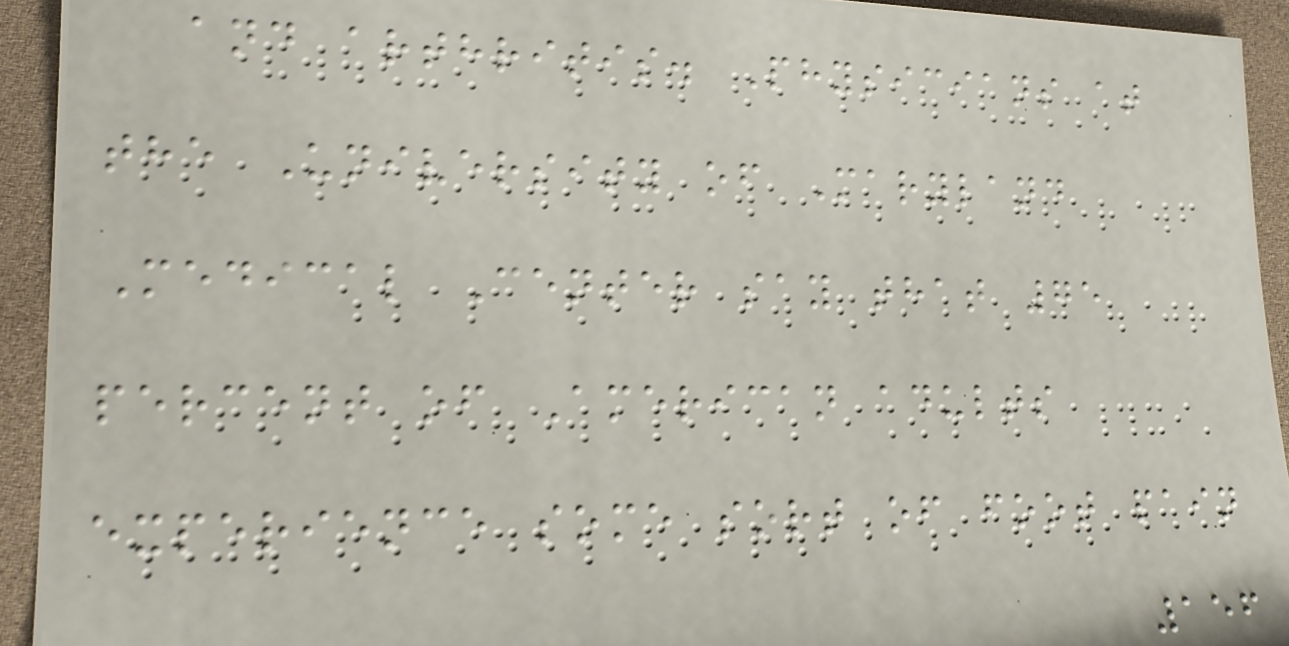and arthritis. Physicians at
the University of Maryland
Medical Center say that 75
percent of American adults
experience some sort of foot pain
156
